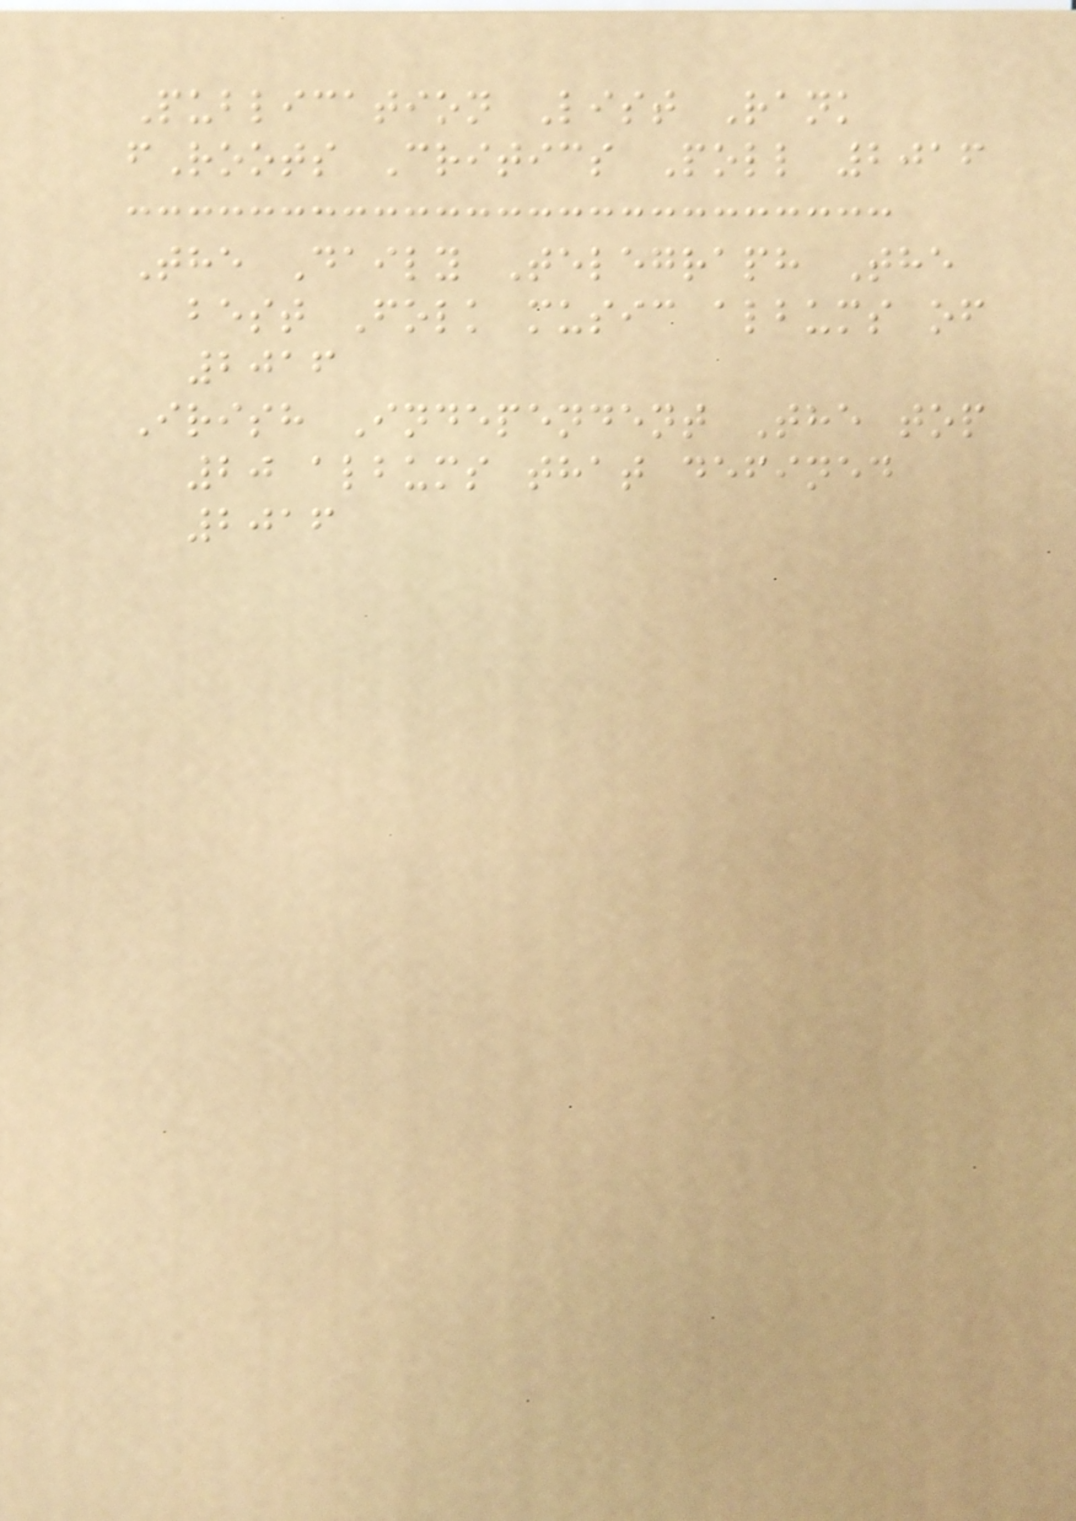Publication List Rank
fRoots Critics Poll 2016
The Daily Telegraph The
best Folk music albums of
2016
Irish Independent The top
20 albums that defined
2016
